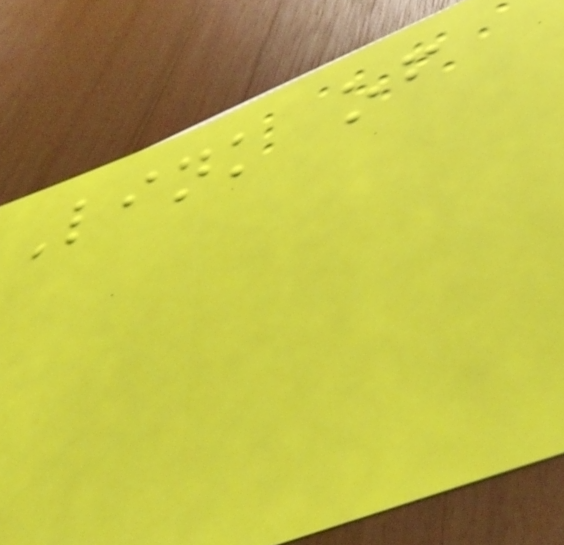Link of
